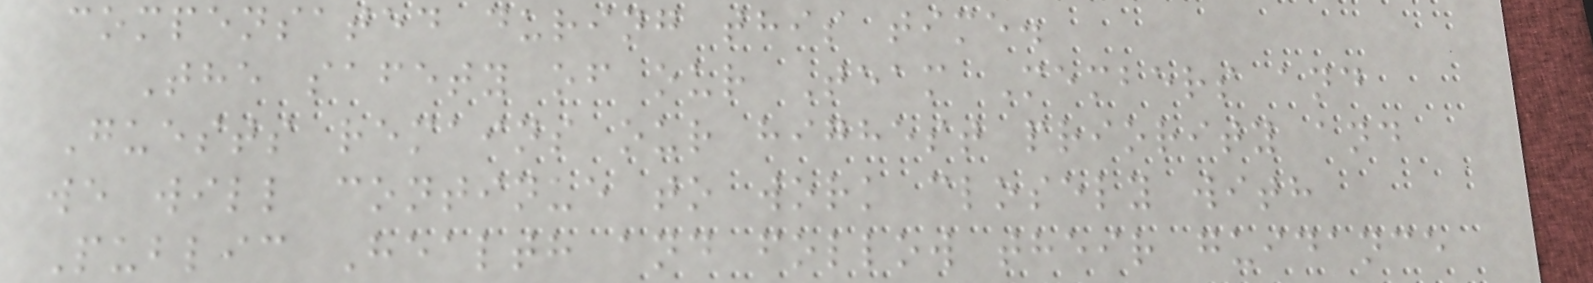compensated during this time.
The safety of our Team Members and
Guests remains our highest priority and
we will continue to work closely with
Public Health and follow their guidance
